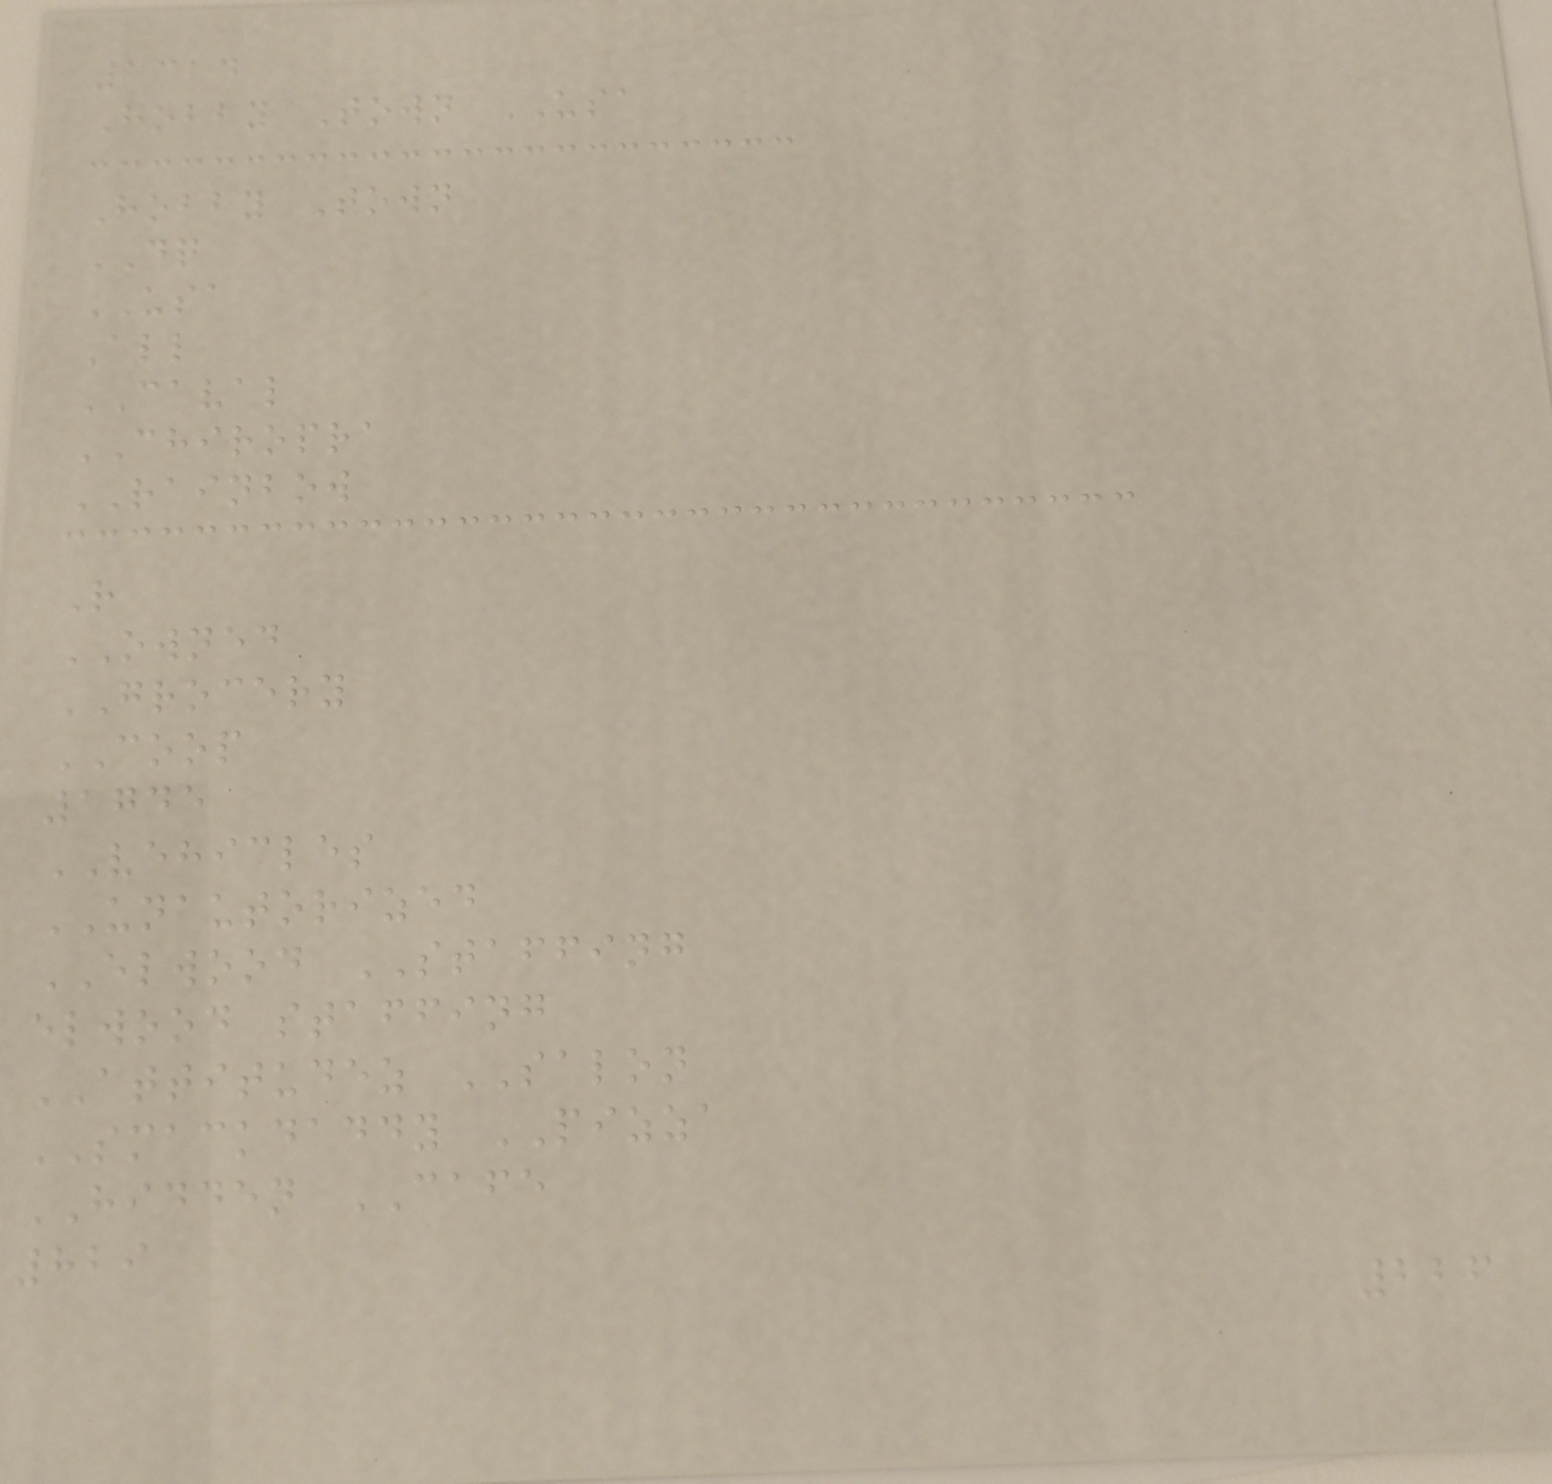1314
Hobby Town USA
Hobby Town
DQ
USA
All
CAVAL
CHIROPRA
RAINBOW
R
OWNED
GROCERY
COOP
1745
VEHICLES
UNAUTORIZED
ELWOOD STAFFING
elwood staffing
ATTITUDEZ SALON
SMACKDADDY PIZZA
HIDDEN CAFE
829
226
